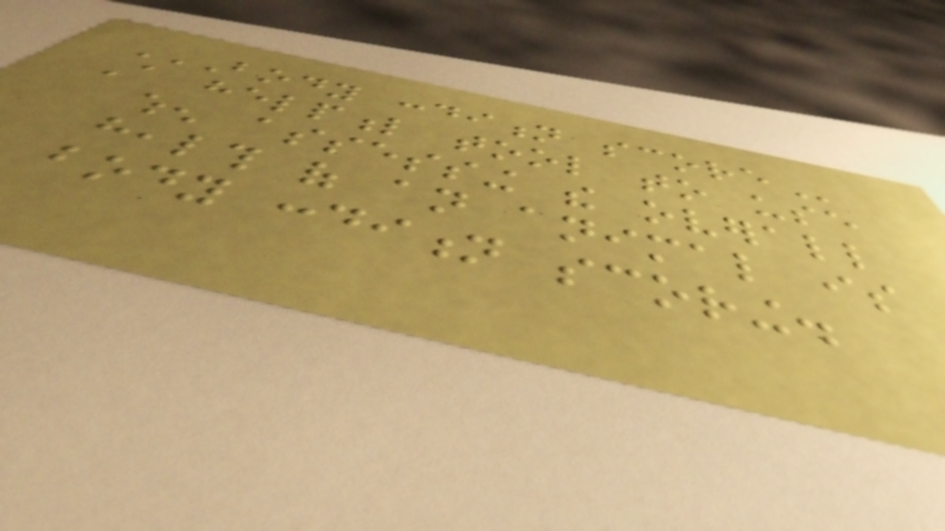BODY CONDITION SCORE
A helpful tool to use
when assessing the overall
health of an animal is
body condition scoring.
